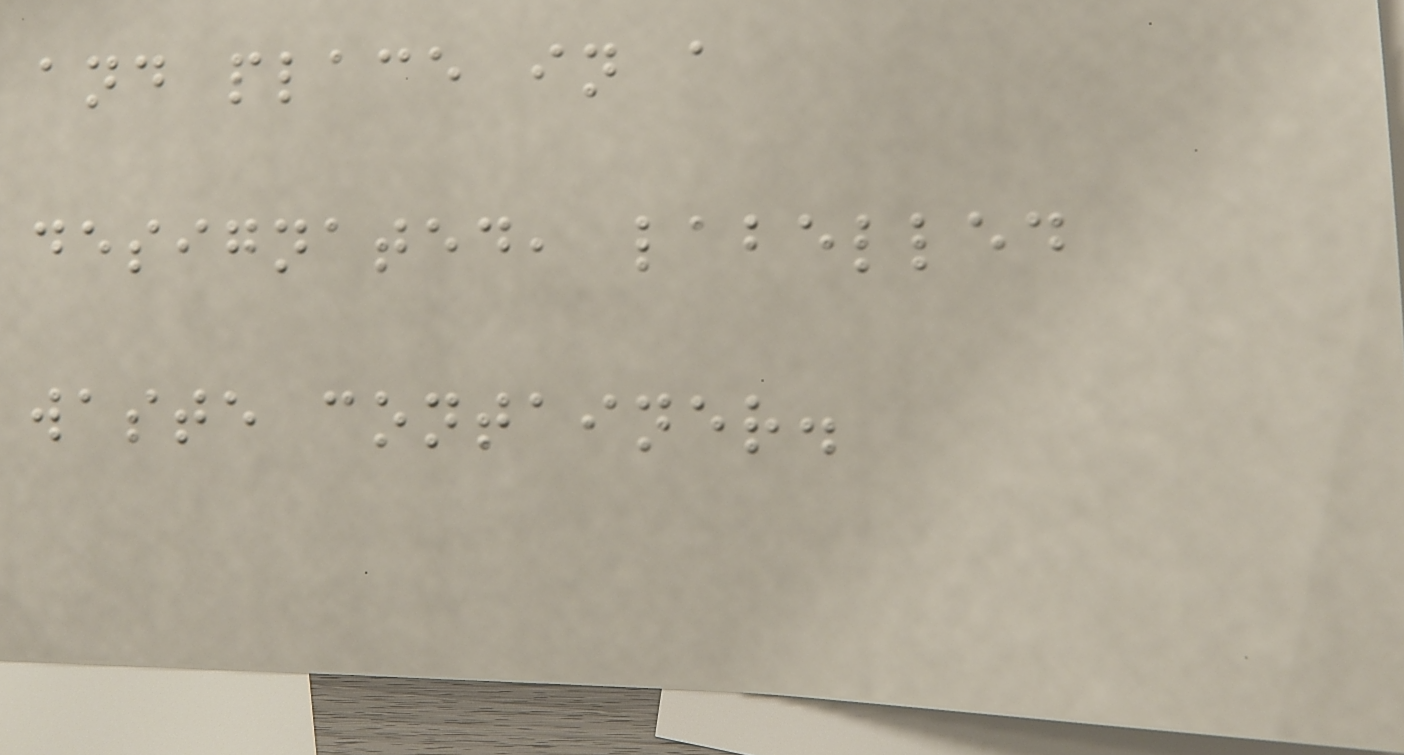and place in a
designated, labelled
waste container.
